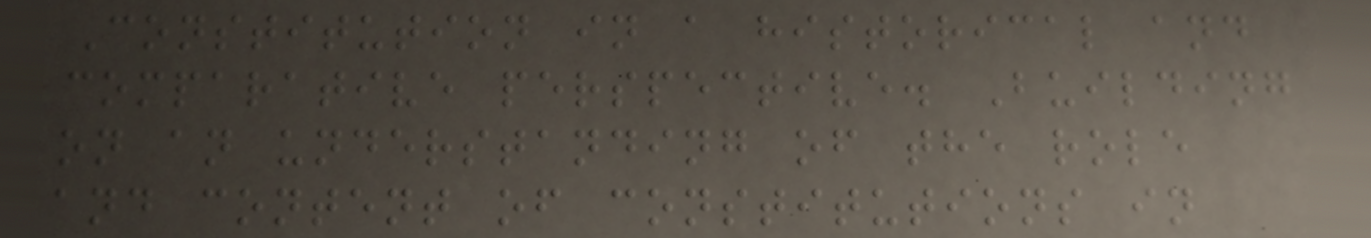Constitution in a historical and
comparative perspective. Building
on an understanding of the role
and content of constitutions in
